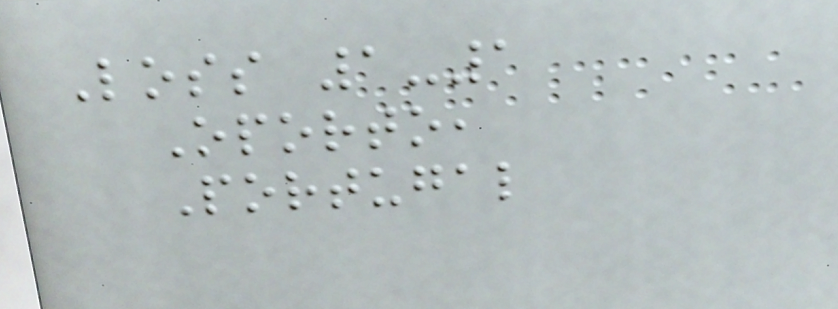Loss 1-1
Oporto,
Portugal
